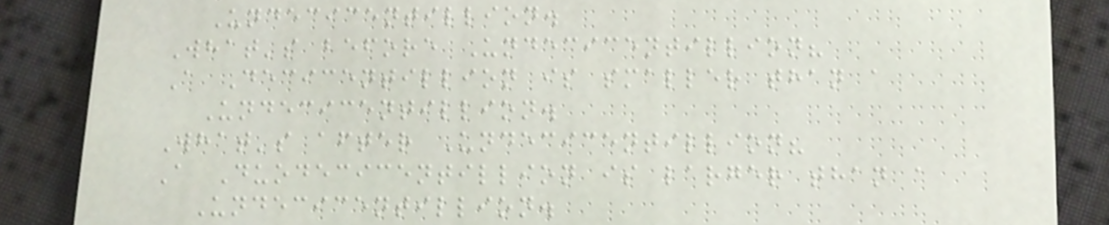Undecicentillion.
What's before Undecicentillion?
A Decicentillion is smaller than a
Undecicentillion.
What's after Undecicentillion?
A Duodecicentillion is larger than a
Undecicentillion.
